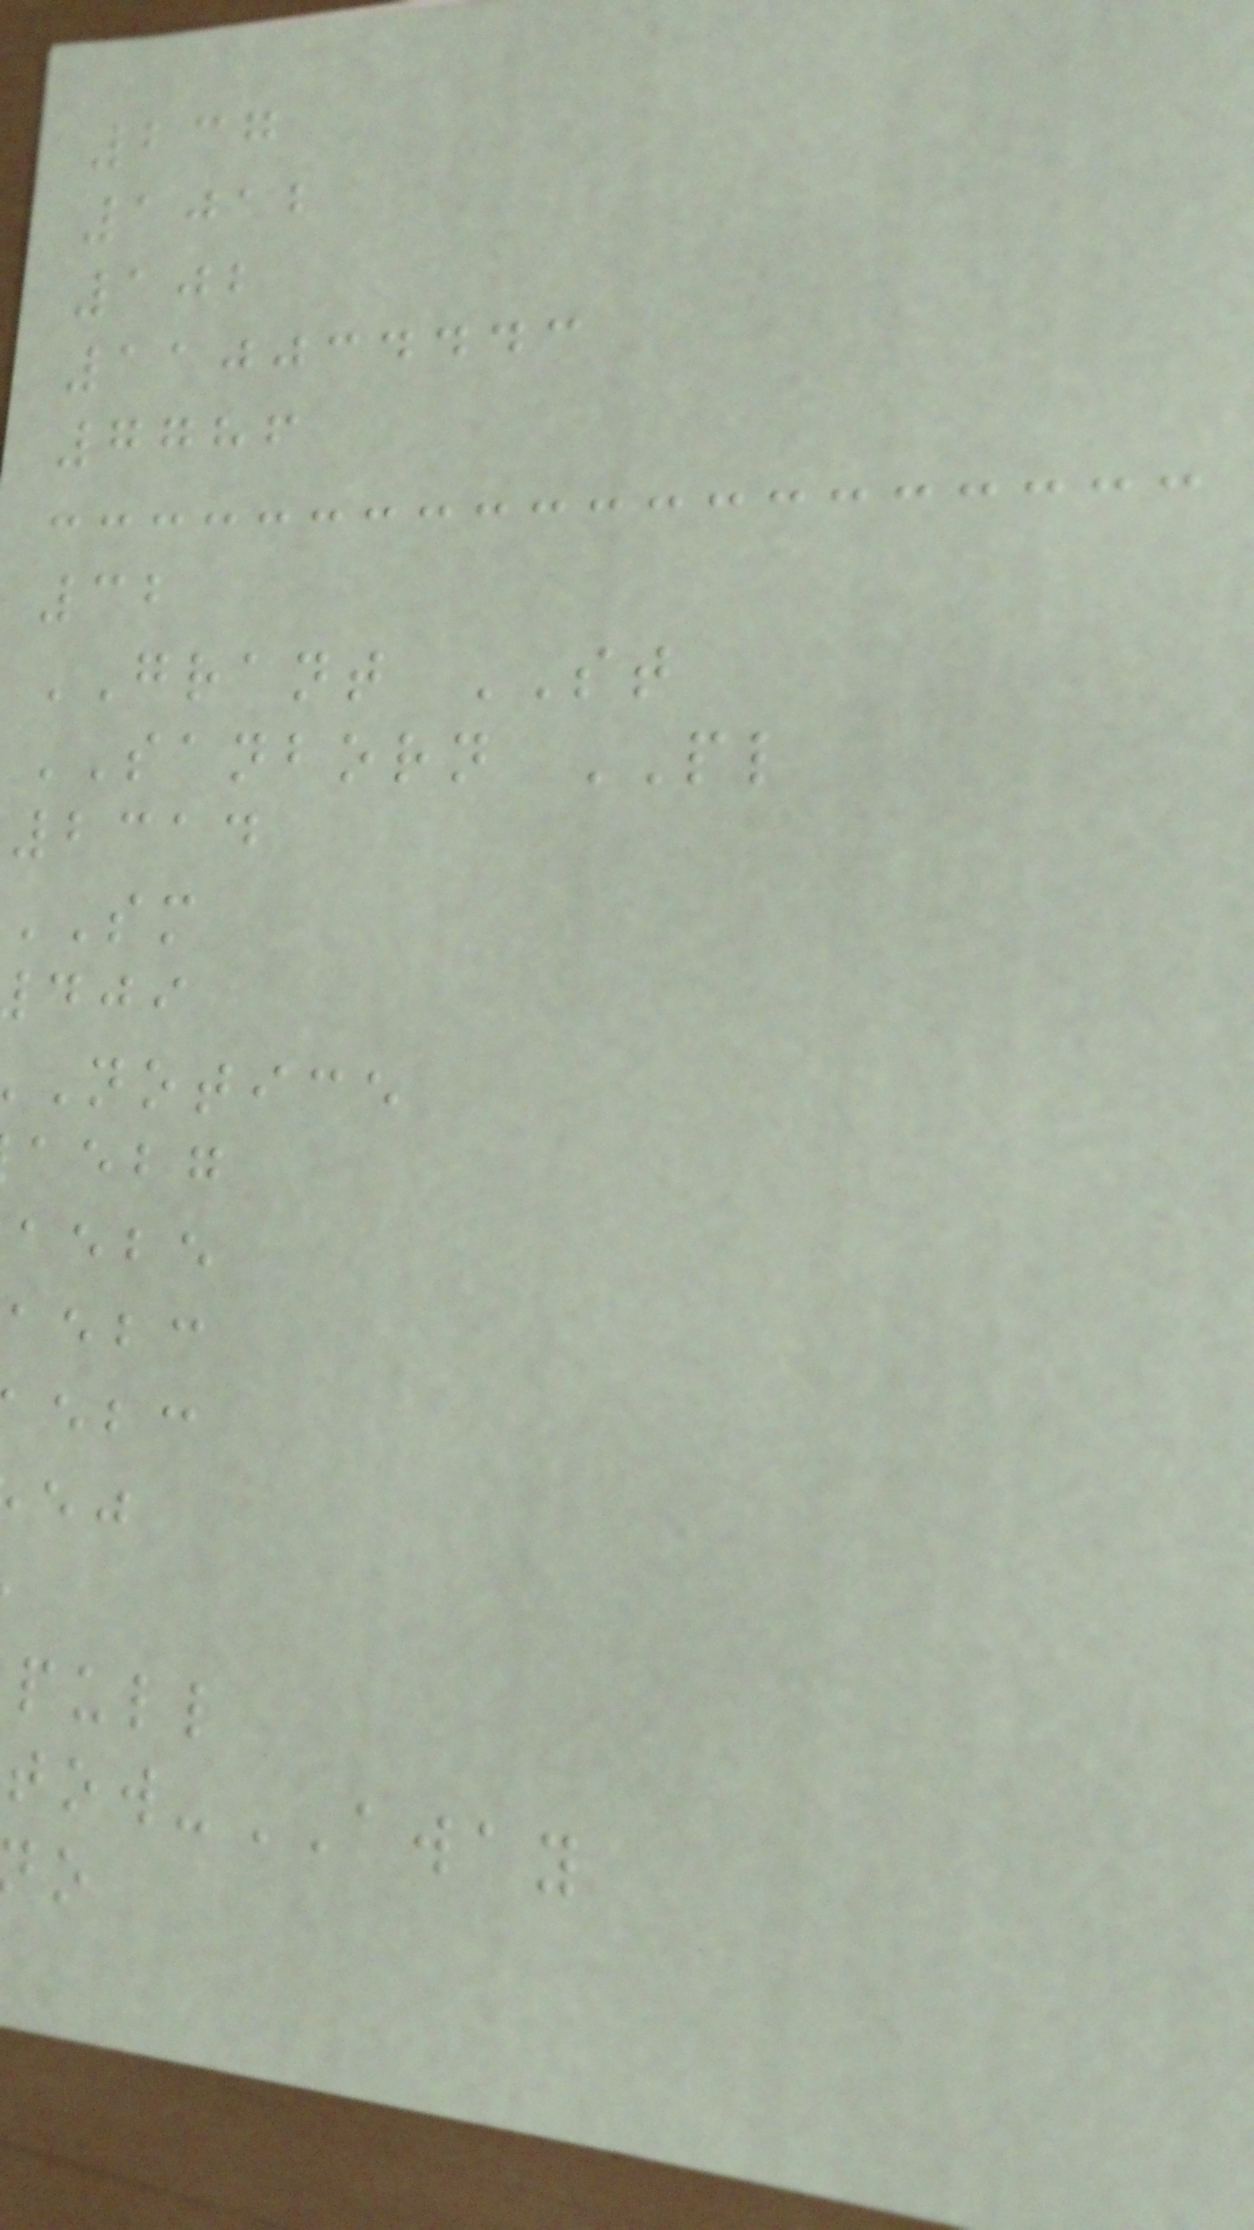237
1012
102
110034443
7786
32
GRANT ST
SANBORN PL
2314
SM
notice
aebg
aebe
aebc
pull
-AWAY
